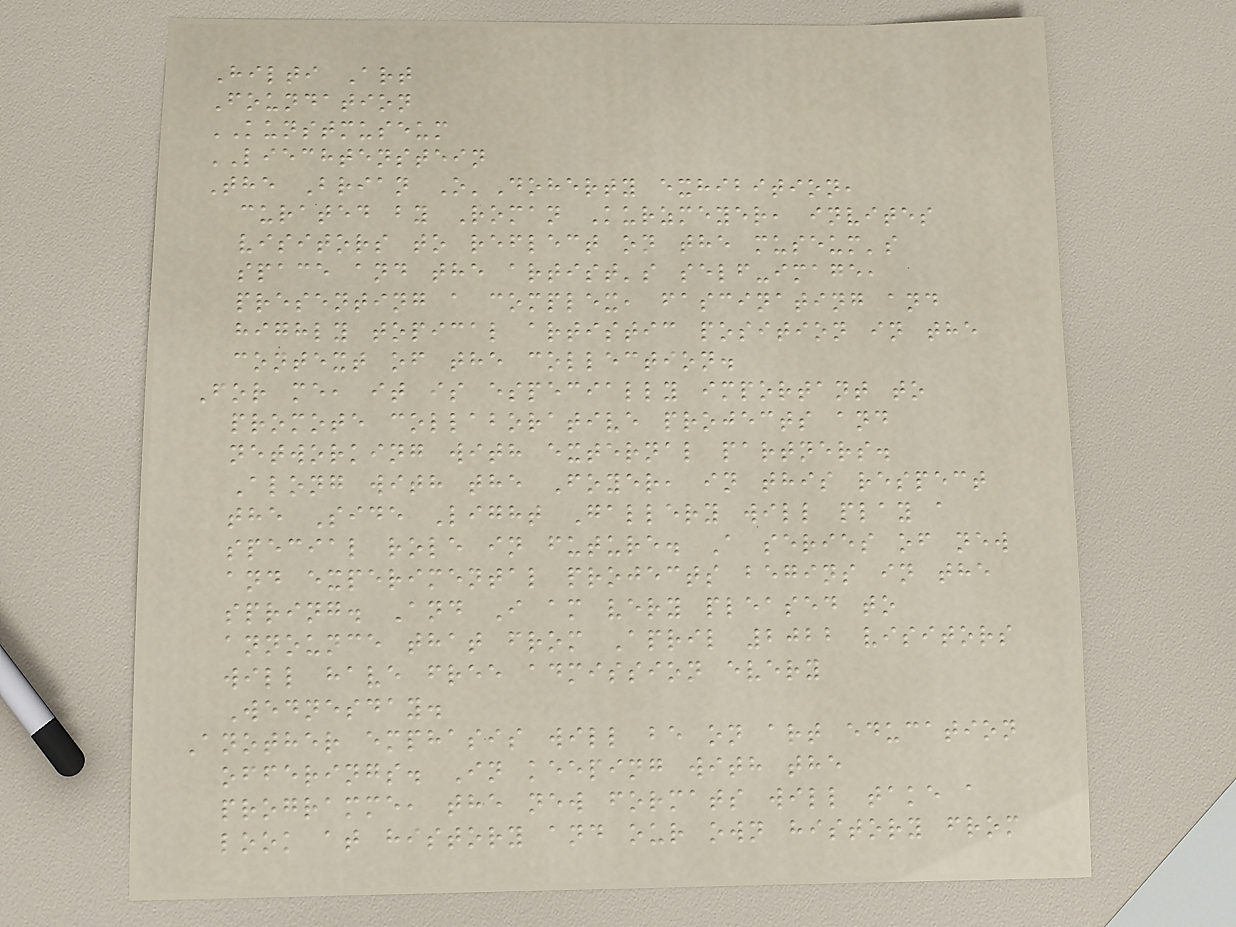Hilti Art
Foundation
KUNSTMUSEUM
LIECHTENSTEIN
The Brian O'Doherty exhibition,
curated by Roman Kurzmeyer, invites
visitors to reflect on the museum's
space and the artist's self-image,
presenting a complex, fascinating and
highly topical artistic position in the
context of the collection.
For me, it is especially important to
promote collaborative projects and
networking with external partners.
Along with the Foyer, in this respect
the Side Light Gallery will play a
special role in future. A series of new
and experimental projects begins in the
spring. And I am very pleased to
announce that from April 2022 visitors
will have free admission every
Wednesday.
Another emphasis will be on art education
offerings. In keeping with the
programme, the new formats will take a
look at history and our own history from
